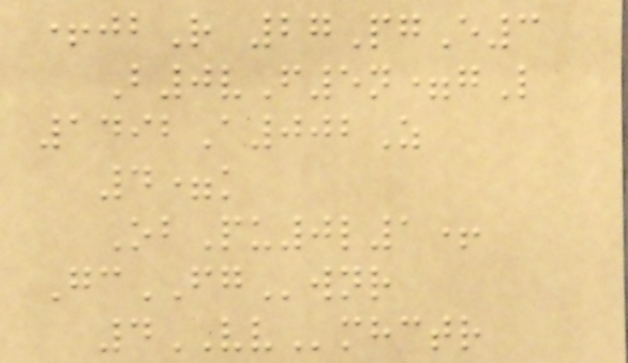+jbR 27PgE3
B0vF5n=gL
1492A002Z
4=k
ObPu0l1+
GcFGwnr
4VVmhctr
